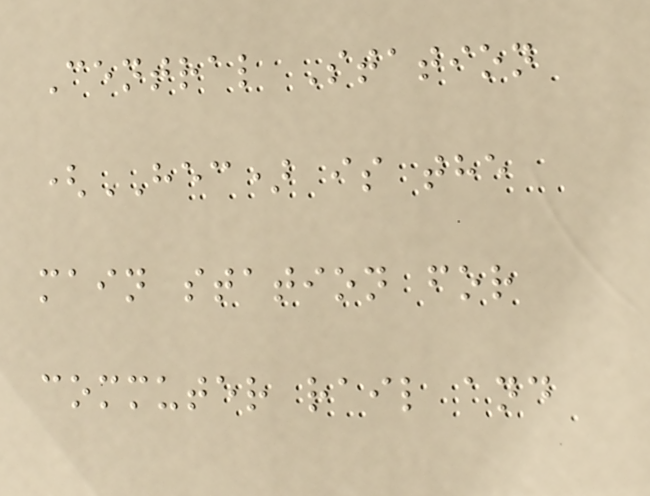Central Station
(HEC) is the
main station for
commuter rail and
